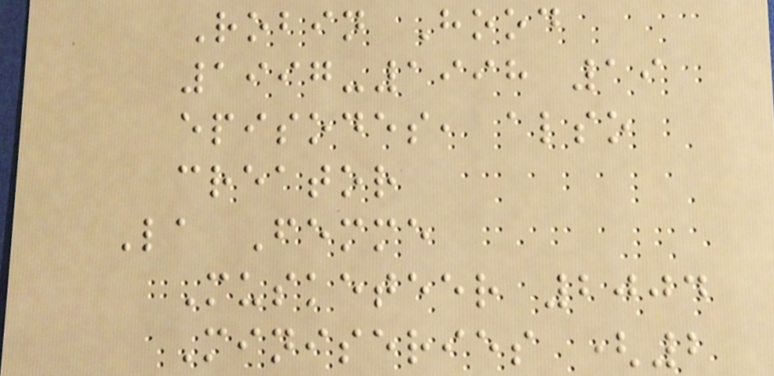Robin Hood
1997-1998 19
episodes, also
creator
La Femme
Musketeer 2004
Miniseries (2
